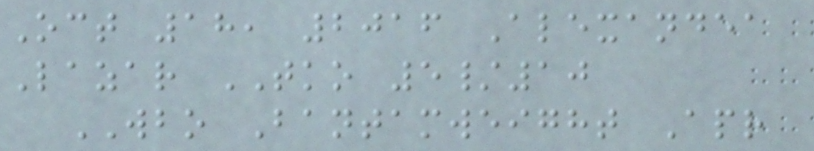Oct 18, 2016 Alexandea
Lazar TKO 5/10
WBO Bantamweight Apr
